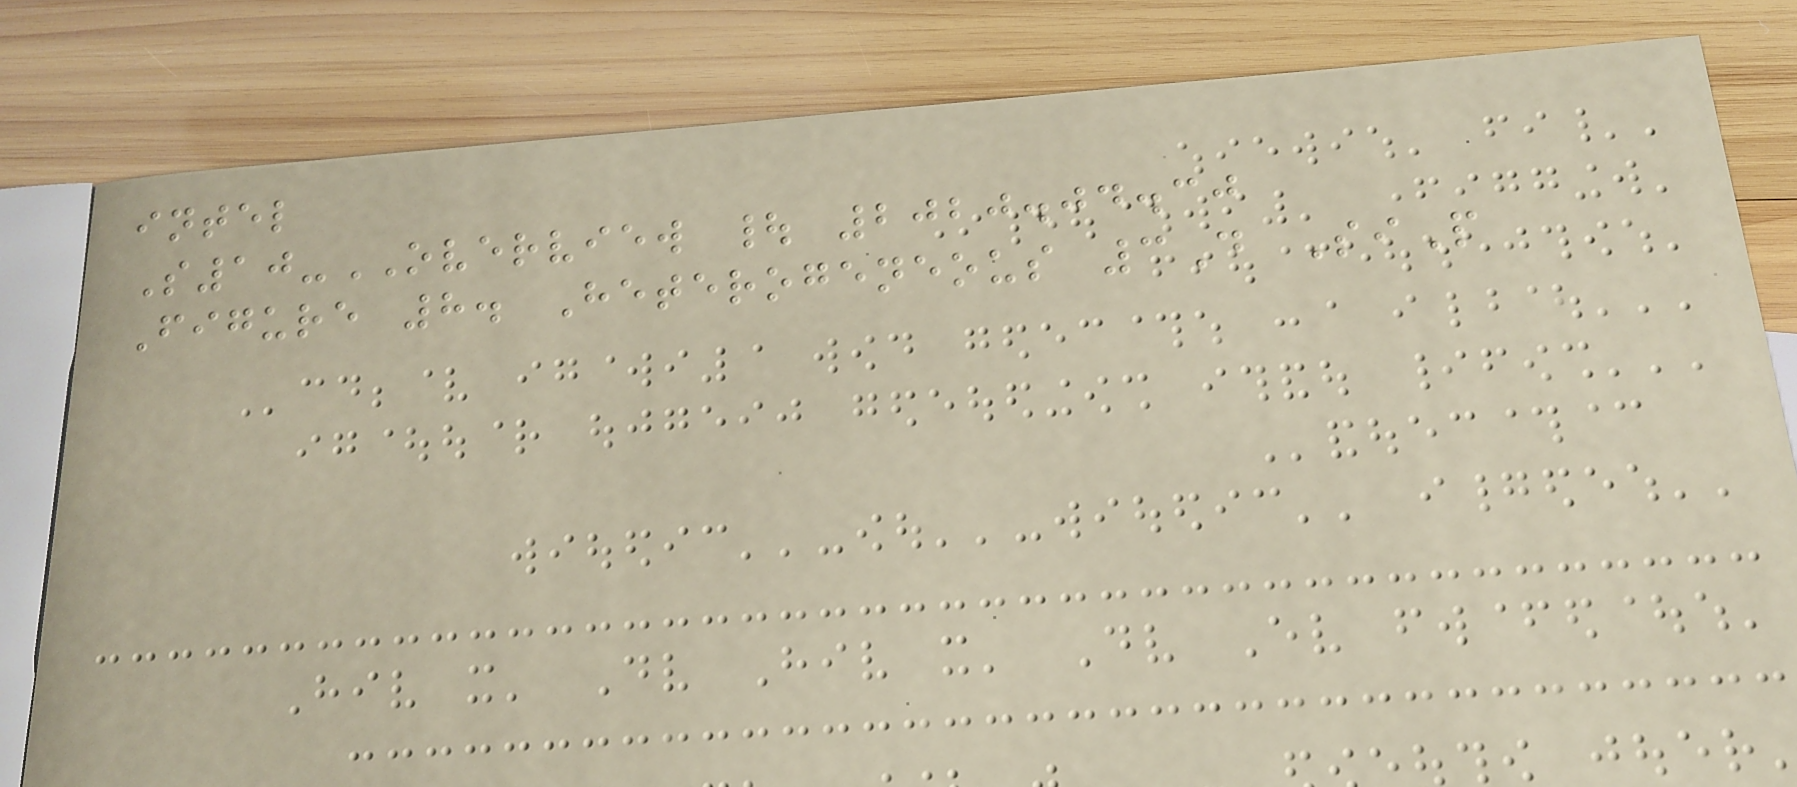intel
S10-OVERVIEW | 2020.04.30
Figure 8. Heterogeneous 3D SiP
